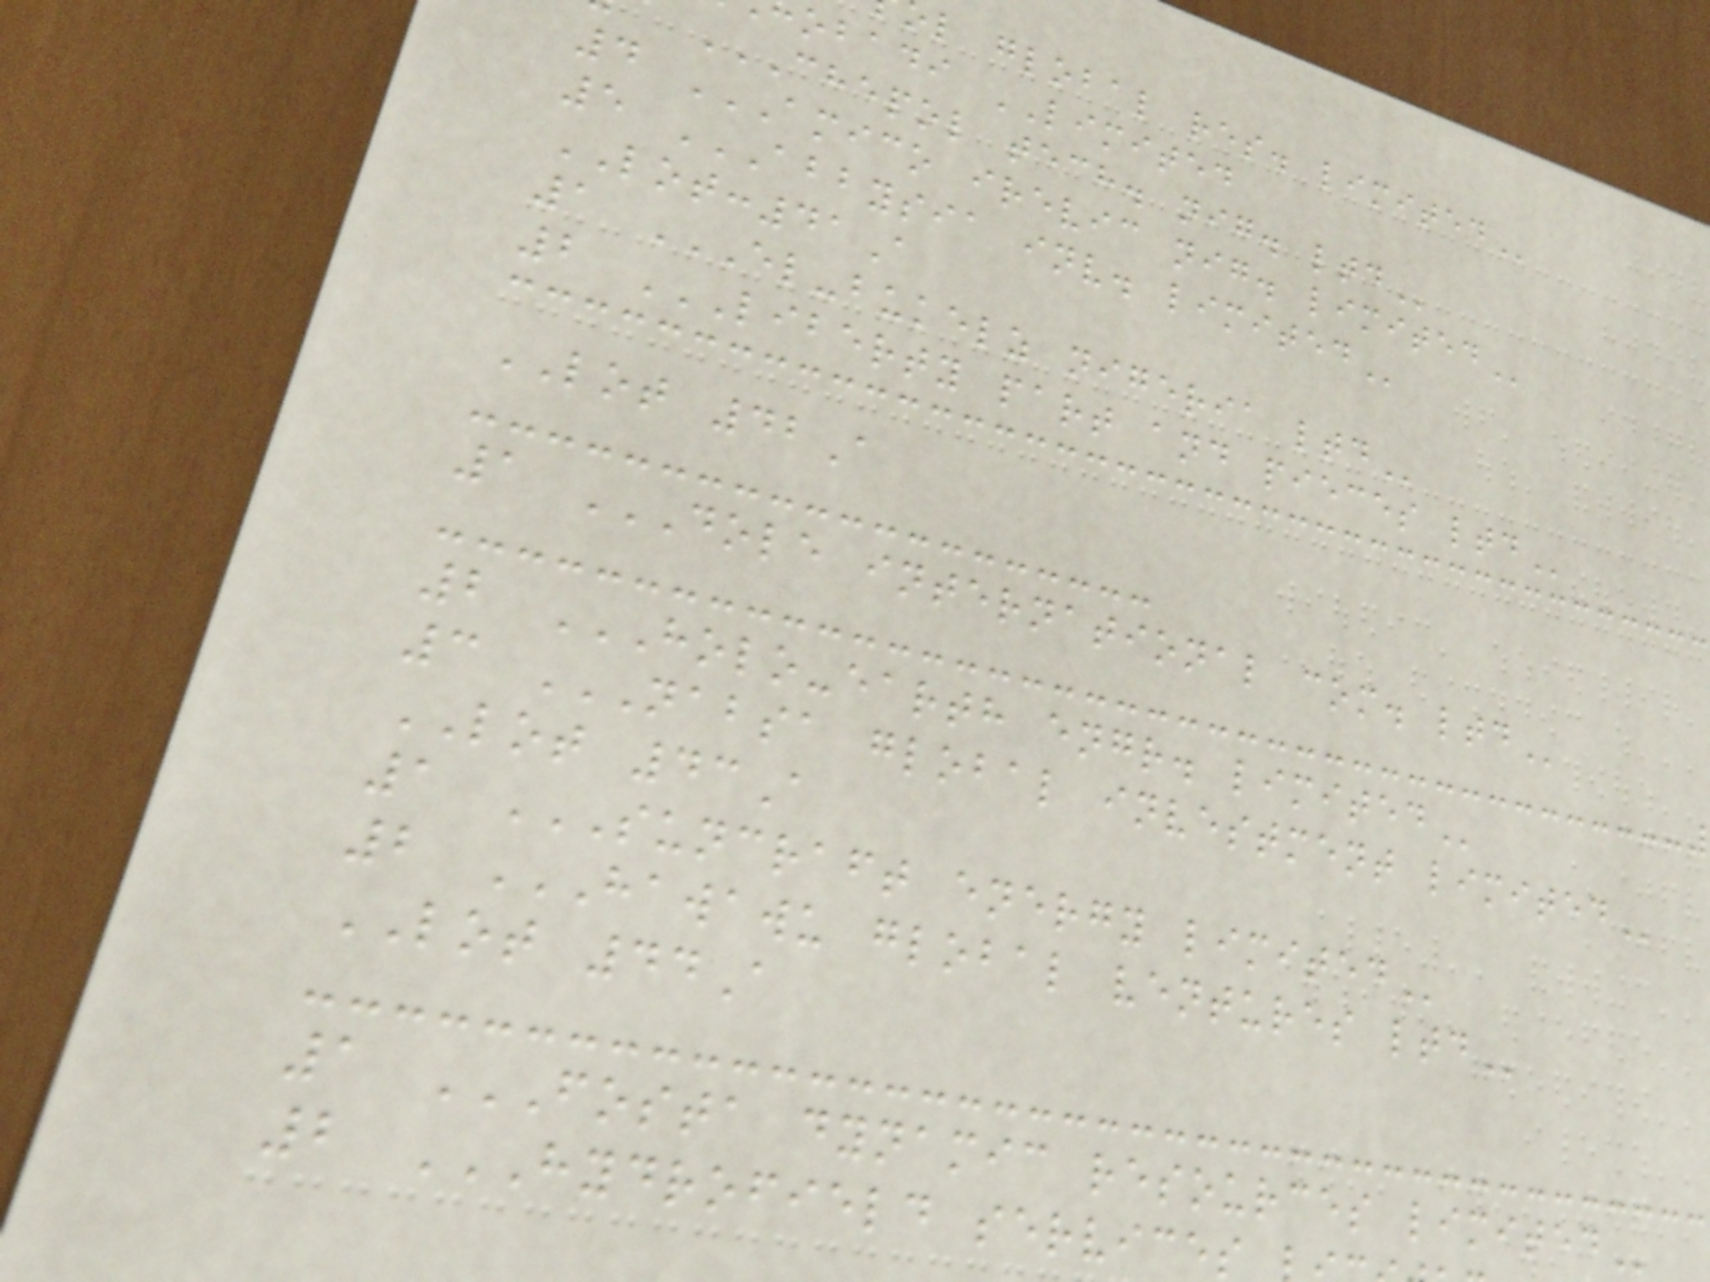l global res.
obadi LIMITED
CHEPOL TECH. NIG. LTD
4 AMICO IREVIC NIG. LIMITED
5 ABBYSIA INV. LIMITED
LOT:41A
1 EL-BUKELZ NIGERIA LTD
2 LIBERTY PART AND PIECES LTD
LOT 42A
1 DOLE INTERNATIONAL COM. LTD
2 HOLO-EARTH ENGR. LIMITED
3 NABSA GLOBAL INVESTMENT LIMITED
LOT 43A
1 SUNCRAFT ENERGY LIMITED
2 HAWAWU GLOBAL VENTURES LTD
LOT 44A
1 FOSTA DYNAMIC RESOURCES LIMITED
